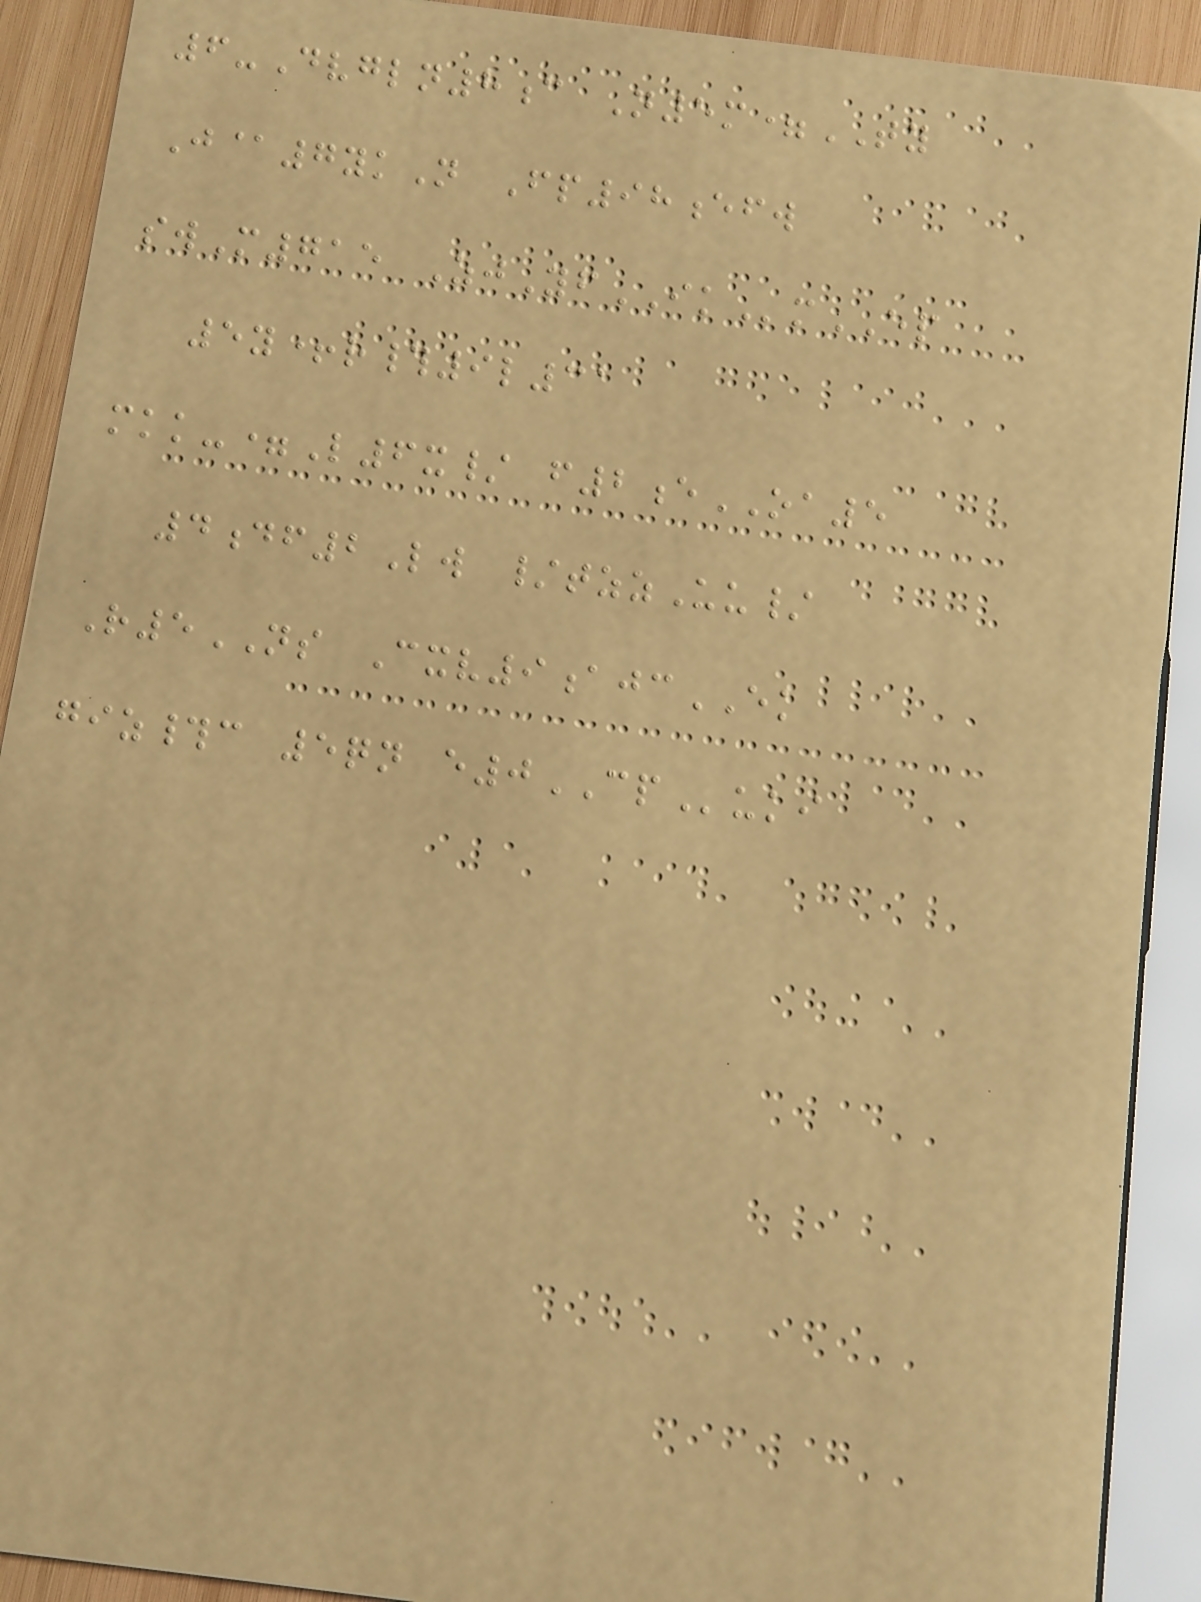6-Dvgln8c N5m=TY
J@7ykN Fp98efw
swM715 ZjYfIKmEP
5y+r#9l31
mkk-=L6x/ f2eOA5
4df2Lw /tzzUu/
R5NS Cxv9ajcEK
giz#c 5qn e0CPuki
